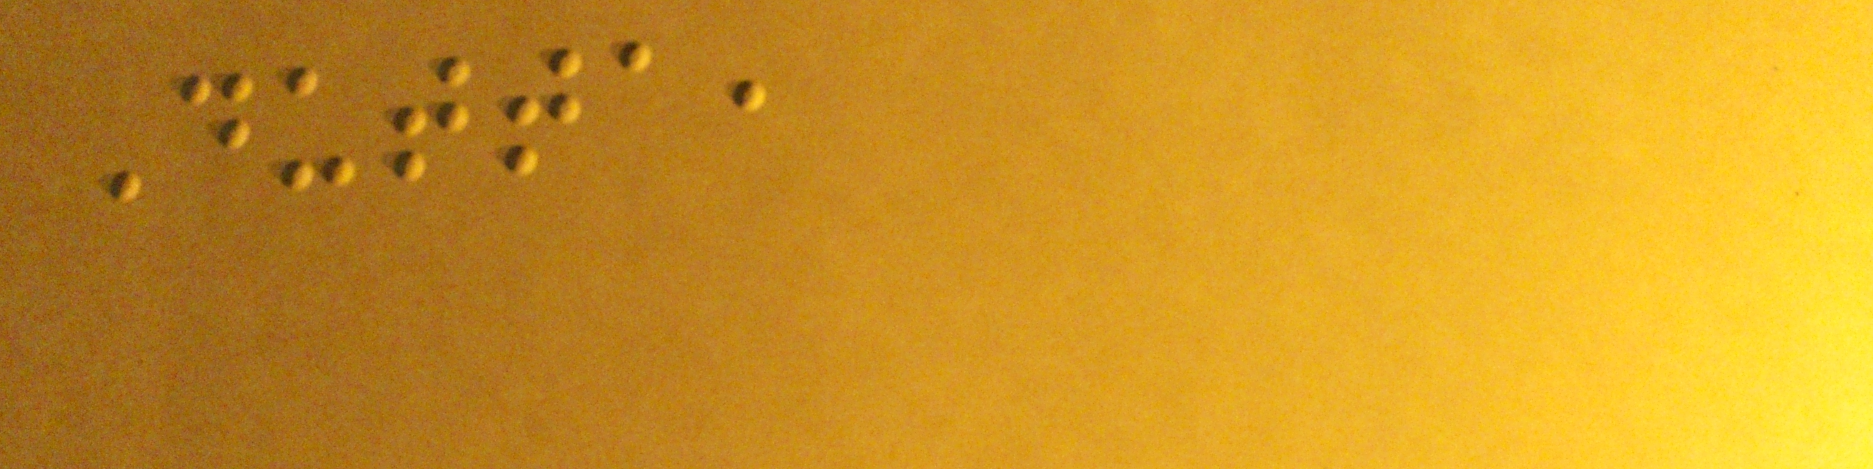Dutta,
